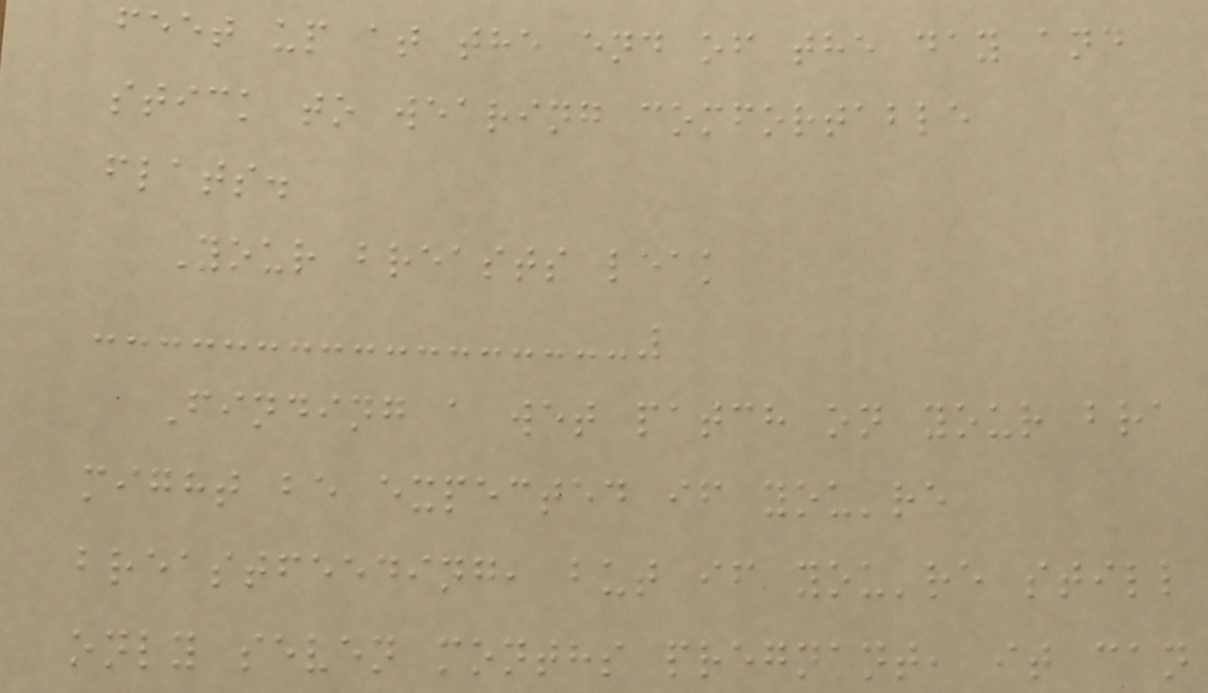feet up at the end of the day and
stick to wearing comfortable
flats.
Your breasts leak
Finding a wet patch on your bra
might be expected if you're
breastfeeding, but if you're still
only seven months pregnant, it can
